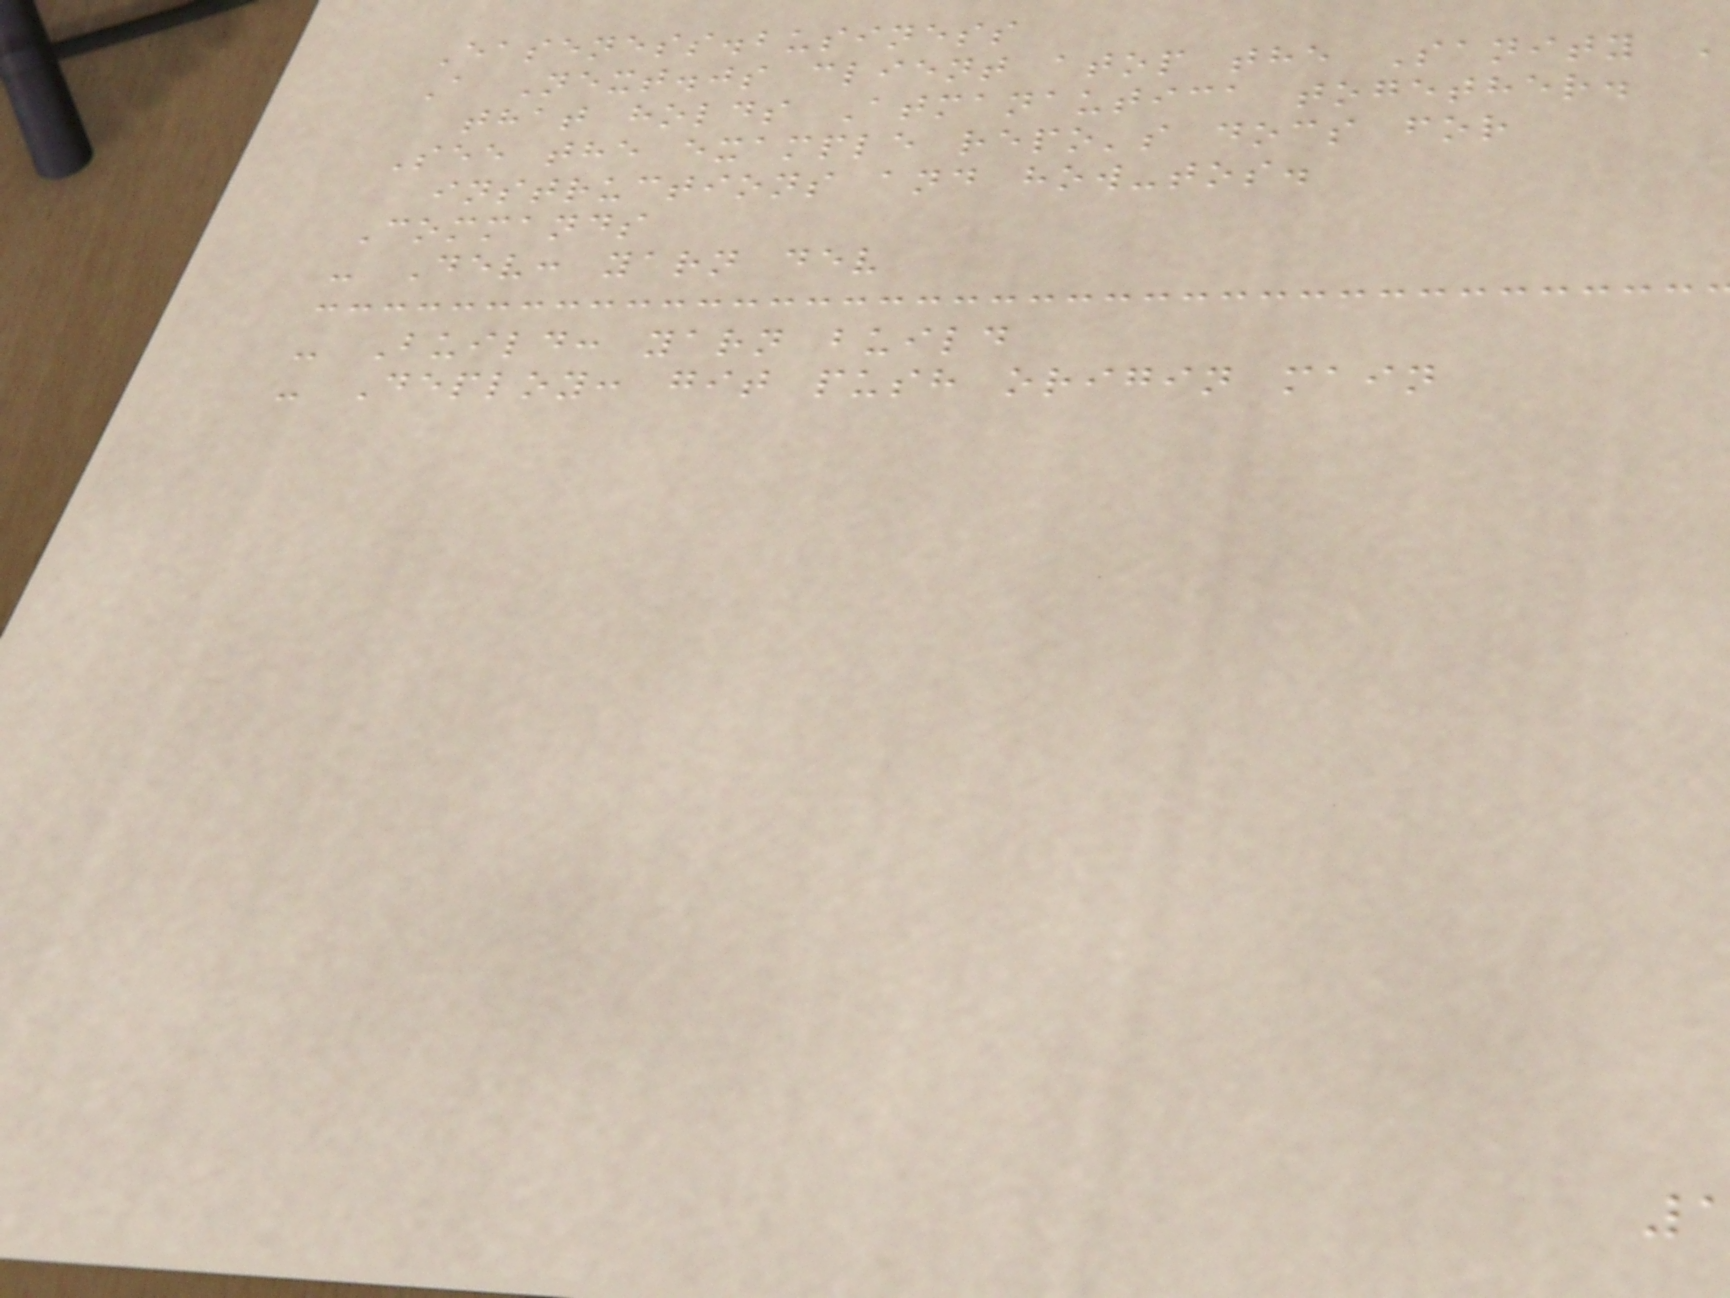Easeness.business
A Next.js client atop the Sanity
that holds Atmanautica together.
See the example repo's docs for
instructions and how-tos.
Commands
- Dev: yarn dev
- Build: yarn build
- Deploy: git push origin main
